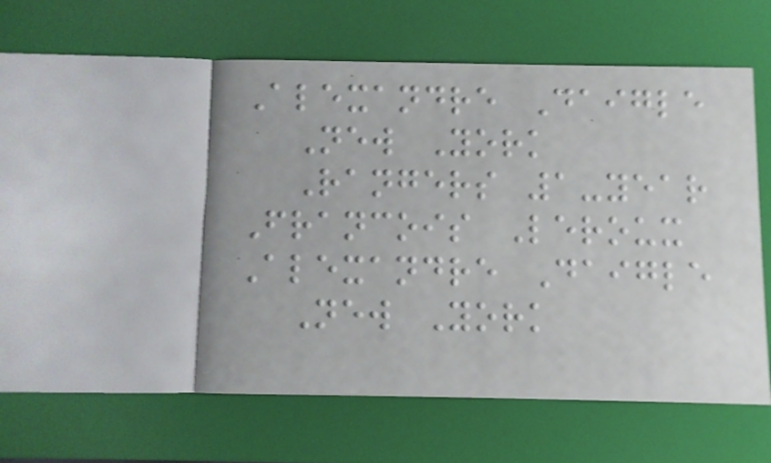Alexandre Daigle
New York
Rangers 1-year
Francois Leroux
Alexandre Daigle
New York
